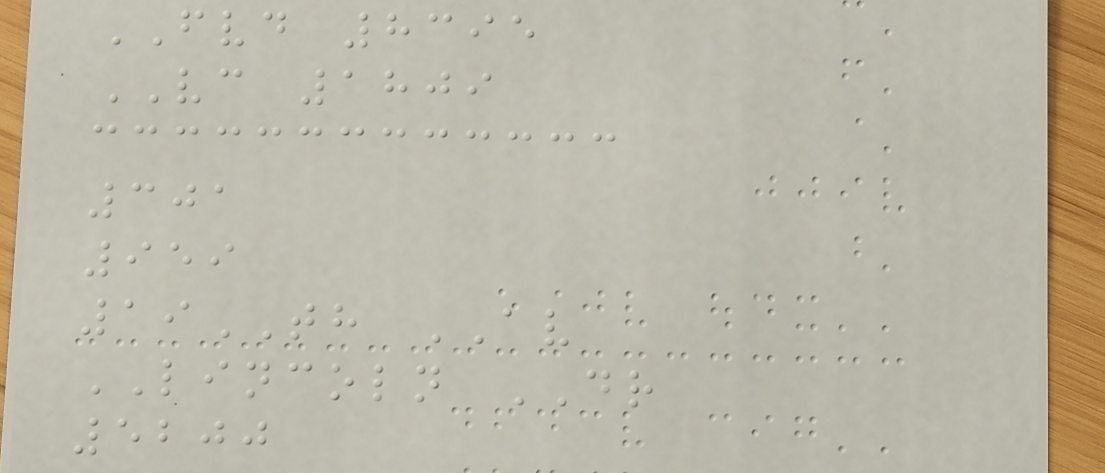FVD 8395
VC 1809
301
959
19TH AV
LINCOLN DR
5200
